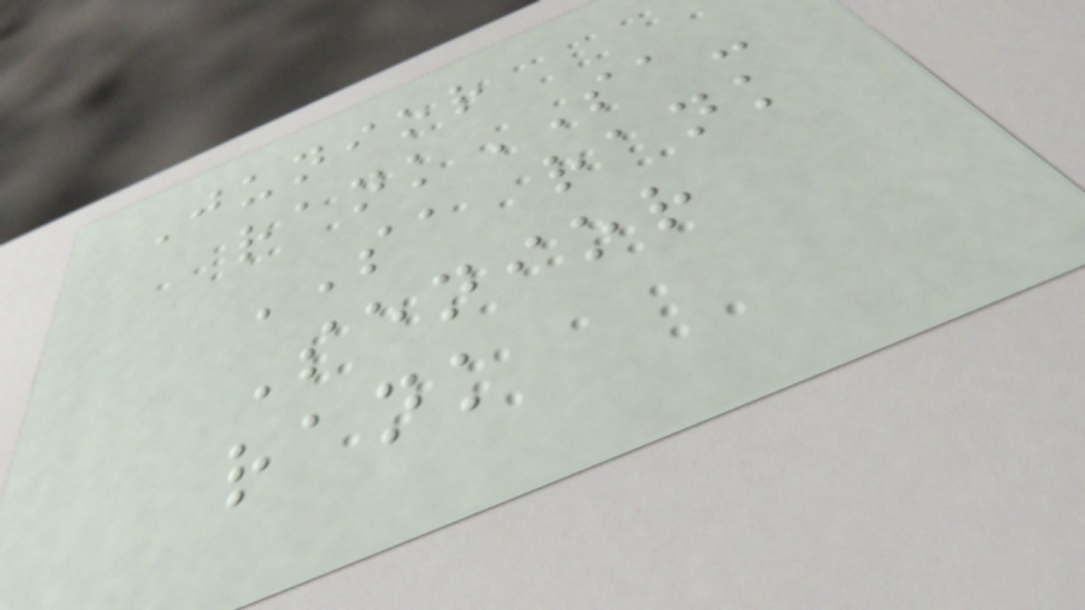Junior
rankSA-
SA rank
Senior
rank
